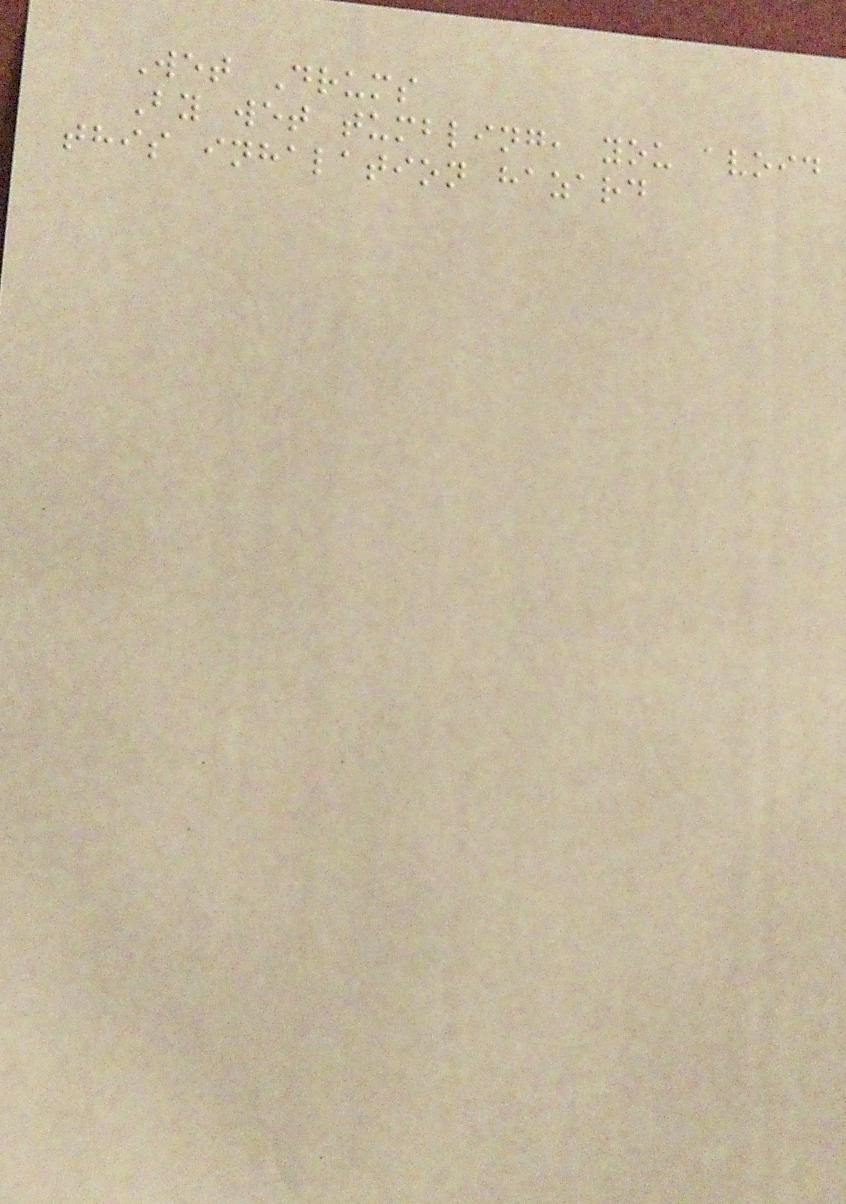Wet Drums
By wet tumbling, you avoid
this inhalation hazard
